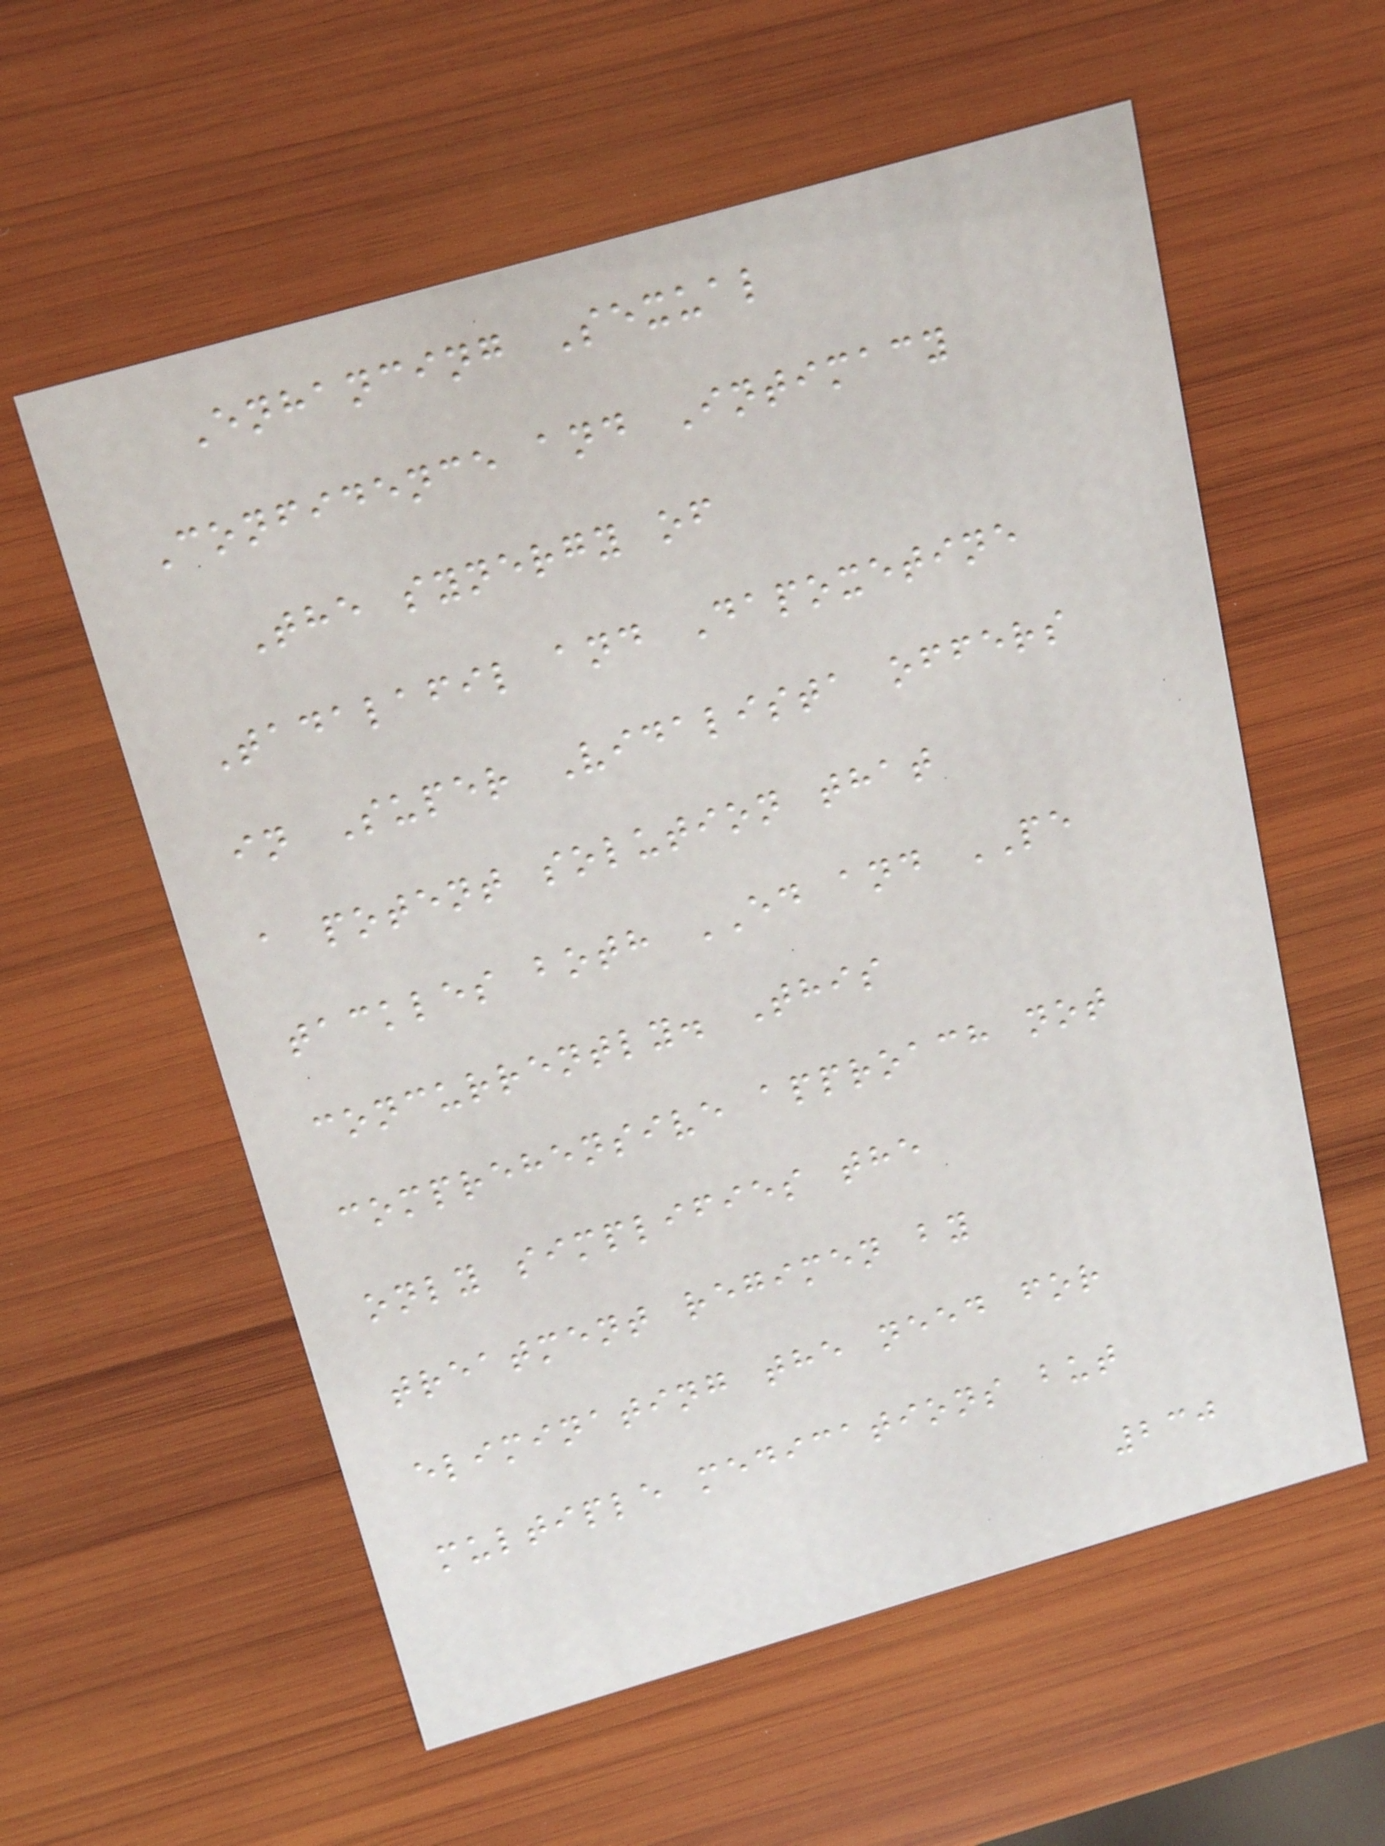Enhancing Sexual
Confidence and Intimacy
The synergy of
Tadalafil and Dapoxetine
in Super Vidalista offers
a potent solution that
tackles both ED and PE
concurrently. This
comprehensive approach not
only simplifies the
treatment regimen by
eliminating the need for
multiple medications but
230
